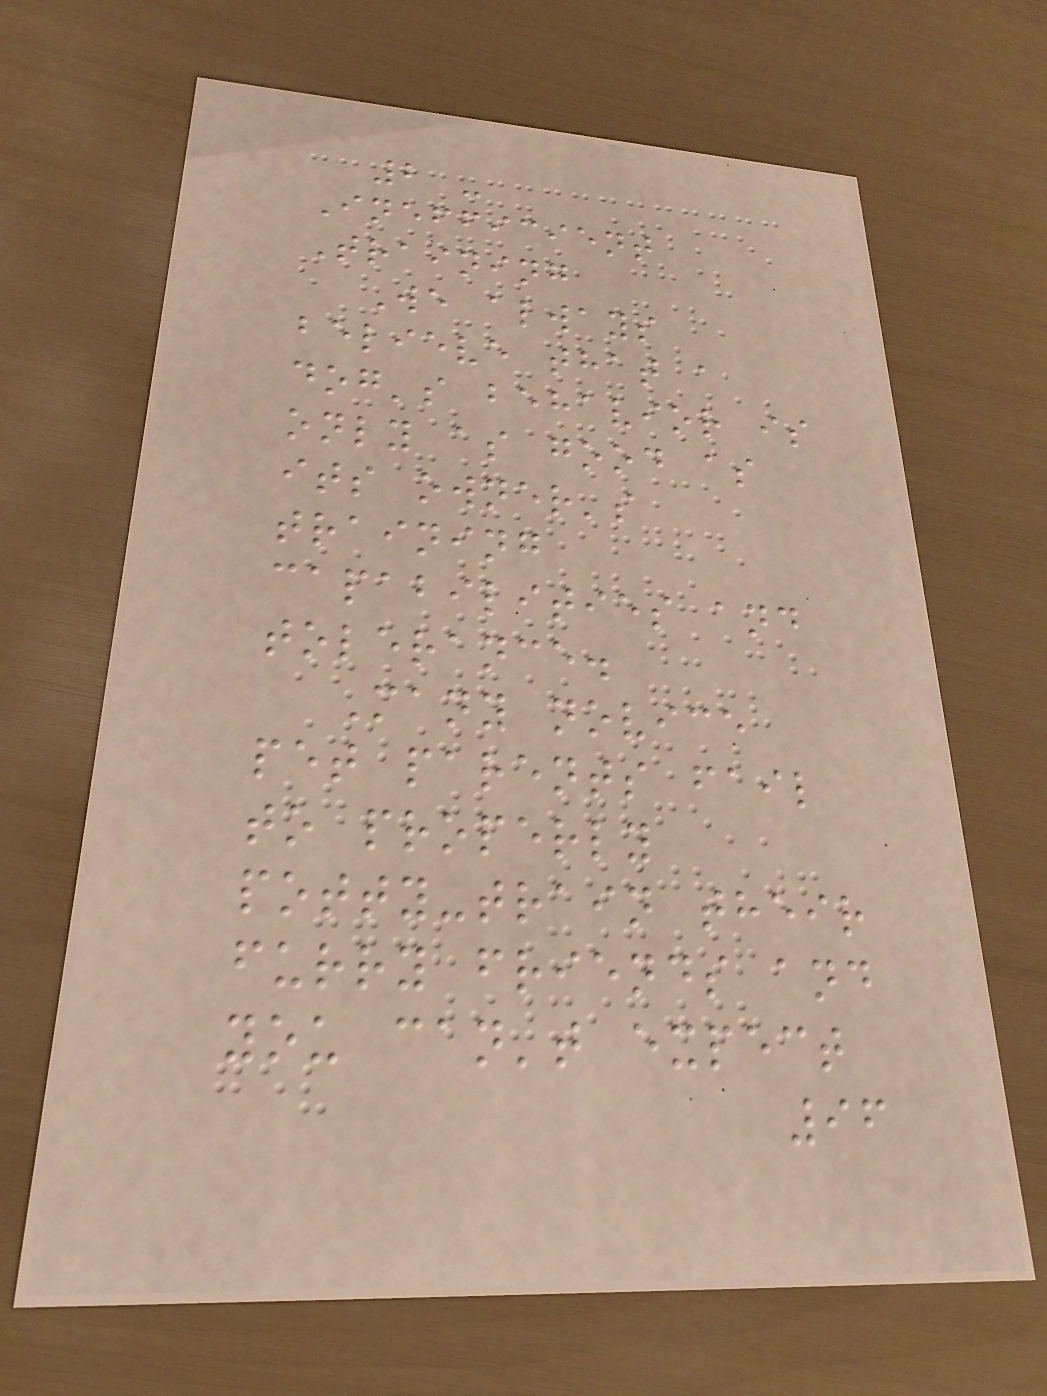2 -
Inefficient
Training
We always
believe that a
dog's behavior is
only as good as
its owner's
training
capabilities and
tolerance.
Many novice
pet parents fail
to properly
potty-train their
furry friends and
you can't expect
96
